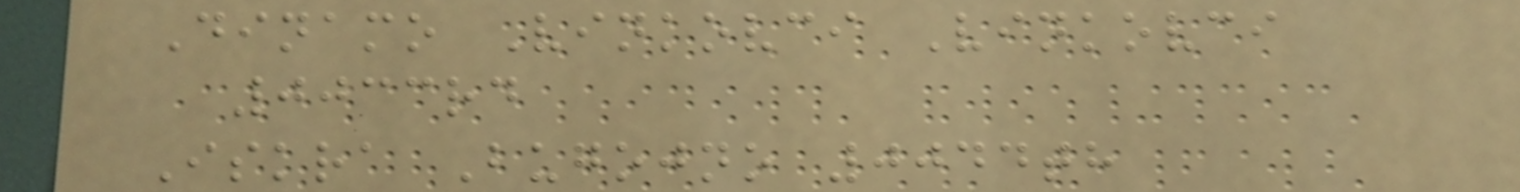Dinamo Vinkovci Vinkovci
0033rd
Iskra Bugojno 0044th
